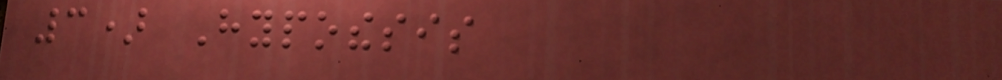3) Hypothesis
